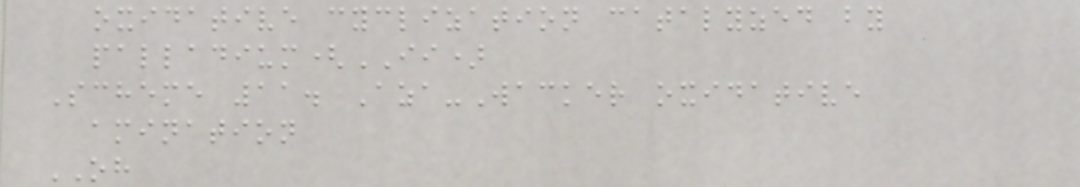oxidative cyclization catalyzed by
palladium(II)
Scheme 11. Aza-Wacker oxidative
amination
OH
